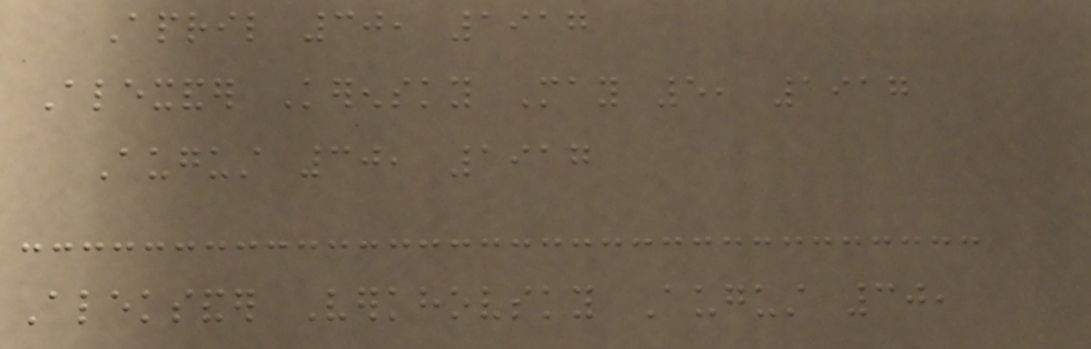April 30, 1917
Alexander Kerensky May 5, 1917
August 30, 1917
Aleksander Verkhovsky August 30,
